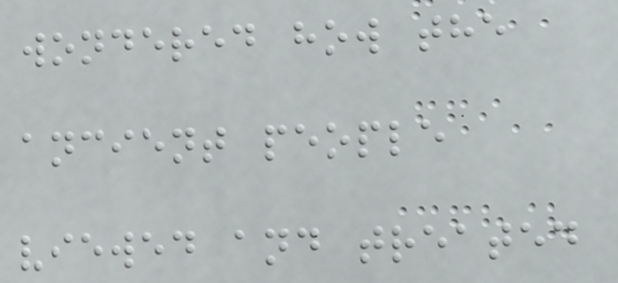wondered how the
ancient people
viewed and treated
